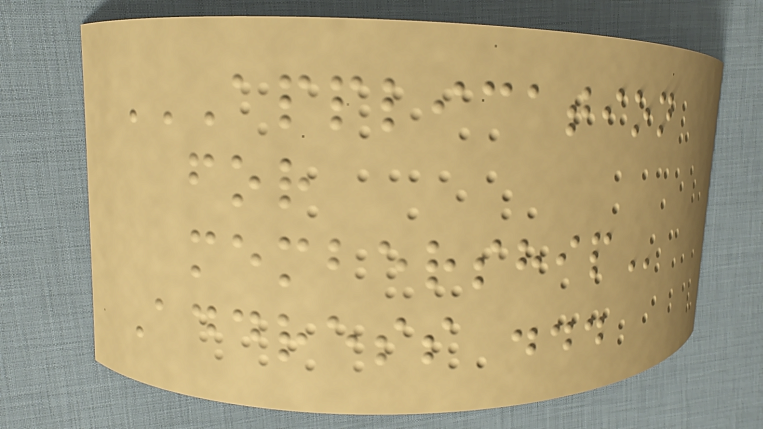APPLICATION
FOR
MEMBERSHIP
Address ...
